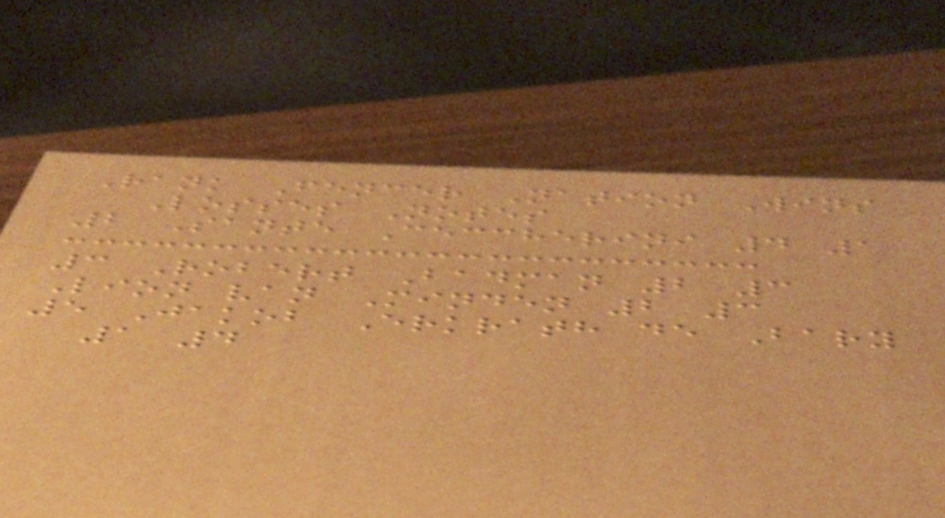Rank Fencer Nation Wins
Losses Notes
2 Sante Ceccherini 4 1
3 Robert Badman 2 3
Lion van Minden 2 3
5 Jakob Erkrath de Bary
1 4
